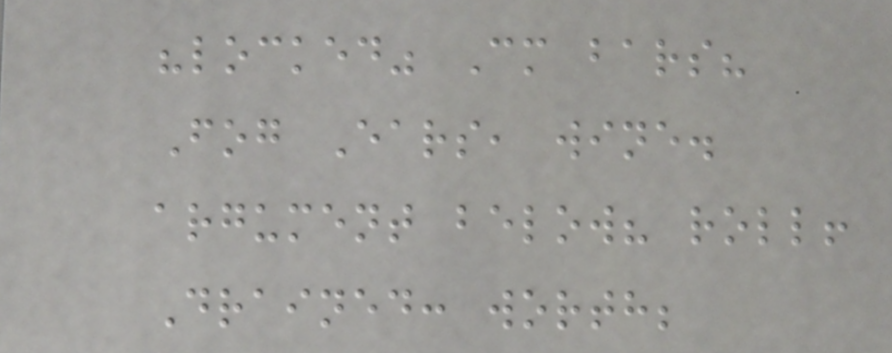"locked" Cm bars?
Fog Ears, wine.
argument below? roll!
Drained: worth;
